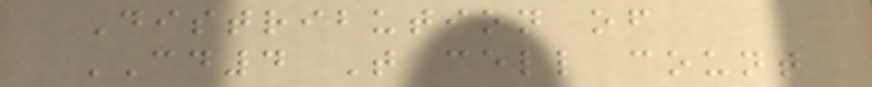Distribution of
CD4 T cell count
